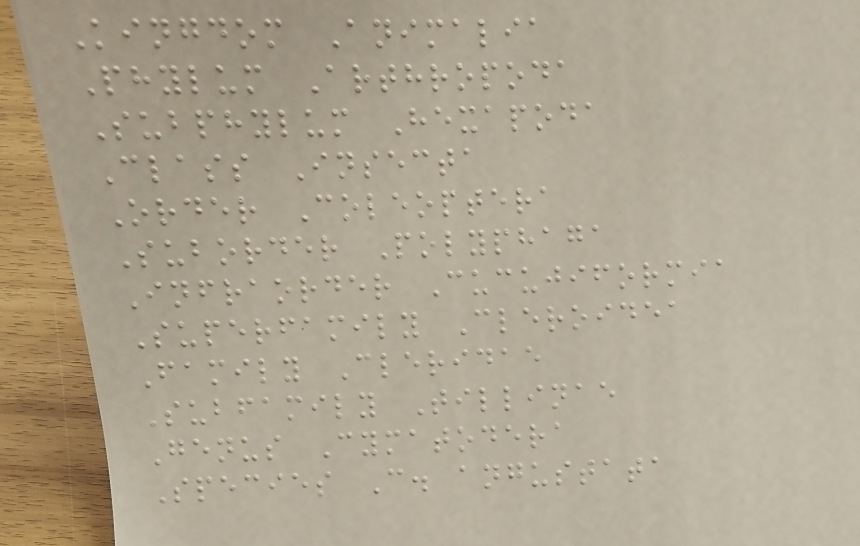Kingdom Animalia
Phylum Arthropoda
Subphylum Hexapoda
Class Insecta
Order Coleoptera
Suborder Polyphaga
Infraorder Cucujiformia
Superfamily Cleroidea
Family Cleridae
Subfamily Tillinae
Genus Cymatodera
Species C. angustata
